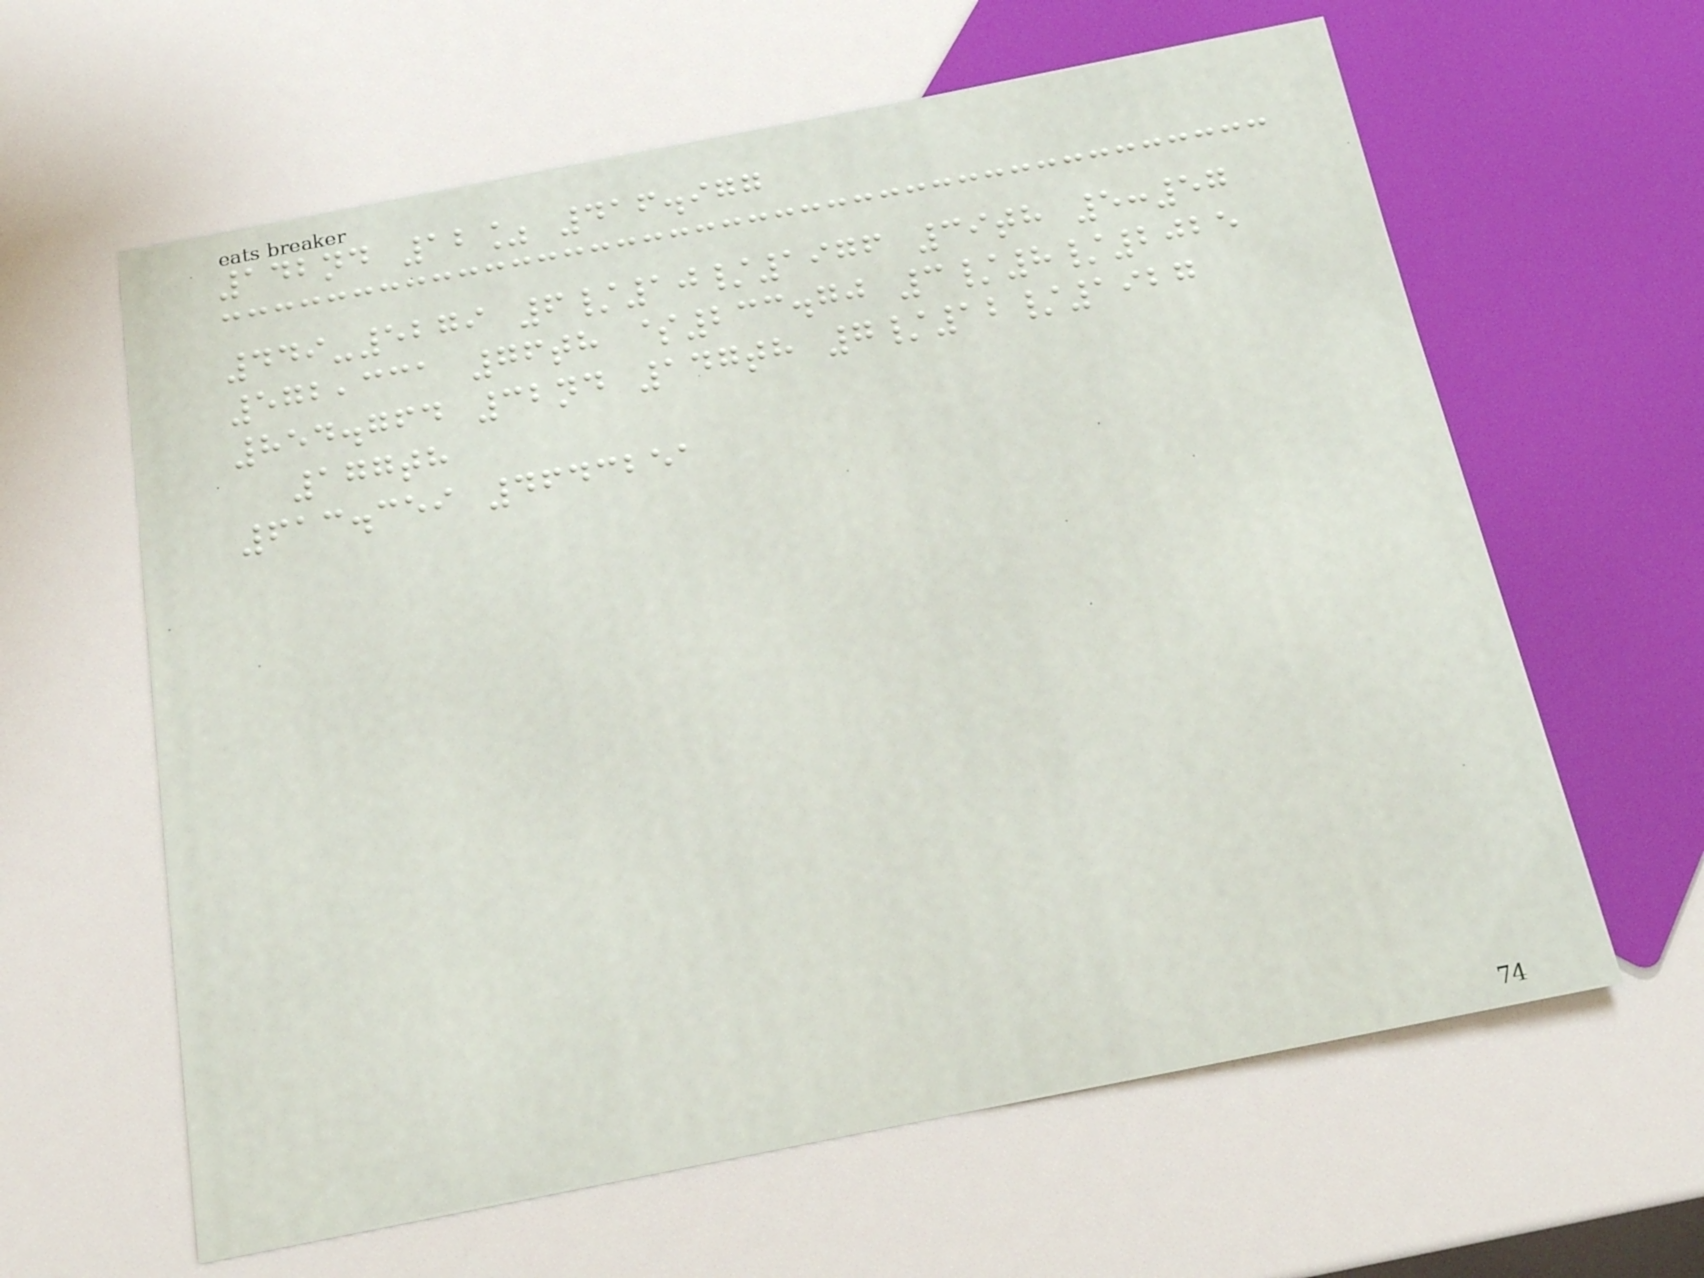142nd 12% 416.977
449-5279 6/10/1976 39th 5:57
572,331 76th $233.70 3/8/2025
854.764 32nd 147th 7/12/1927
177th
613.359 4643251
